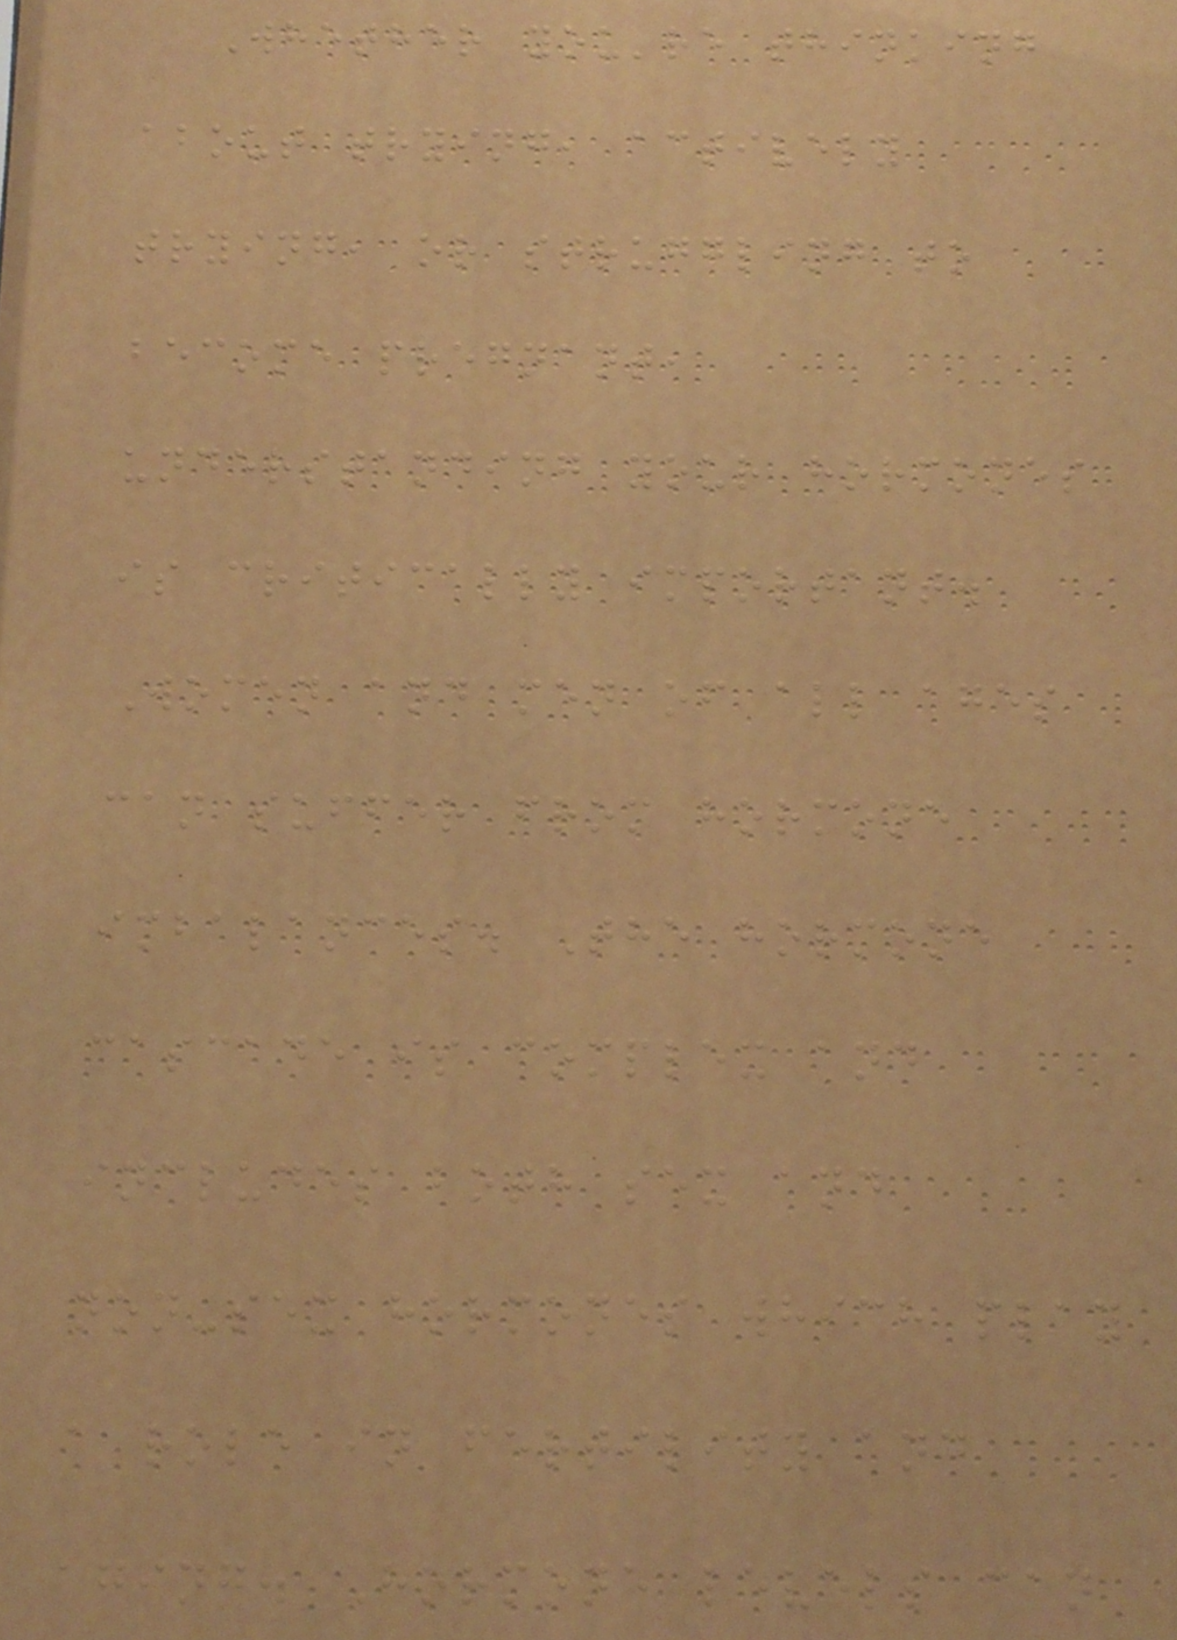Whether you're thinking
about trying, actively
trying, or struggling to
become pregnant,
understanding your hormones
is critically important.
Women and men of all ages
can suffer from hormone
imbalances. The hormone
cascade is complex and
includes both sex and
non-sex hormones which play
a role in fertility and
aging. Hormone levels can
